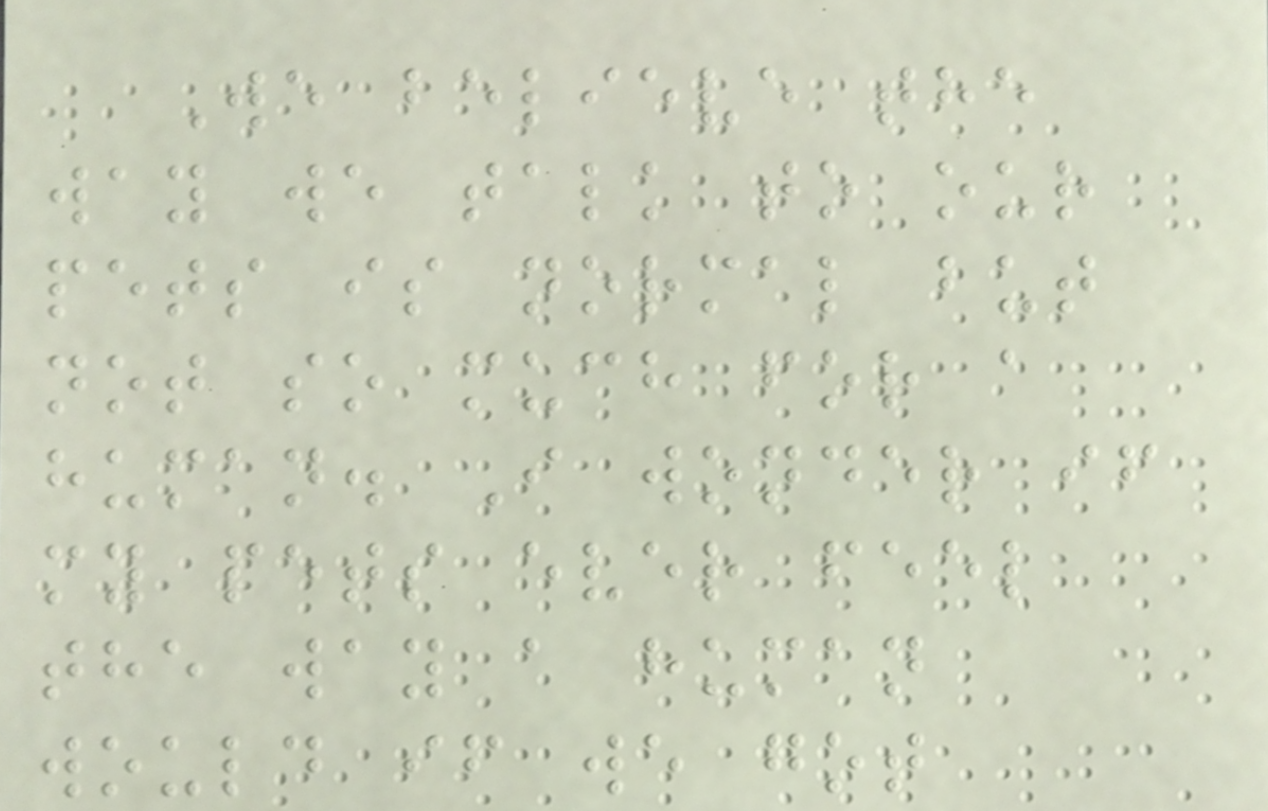We believe the
way we talk to our
pets is normal but
not so much for a
human. I wonder if
my pets ever feel
the way a human
would if we got
